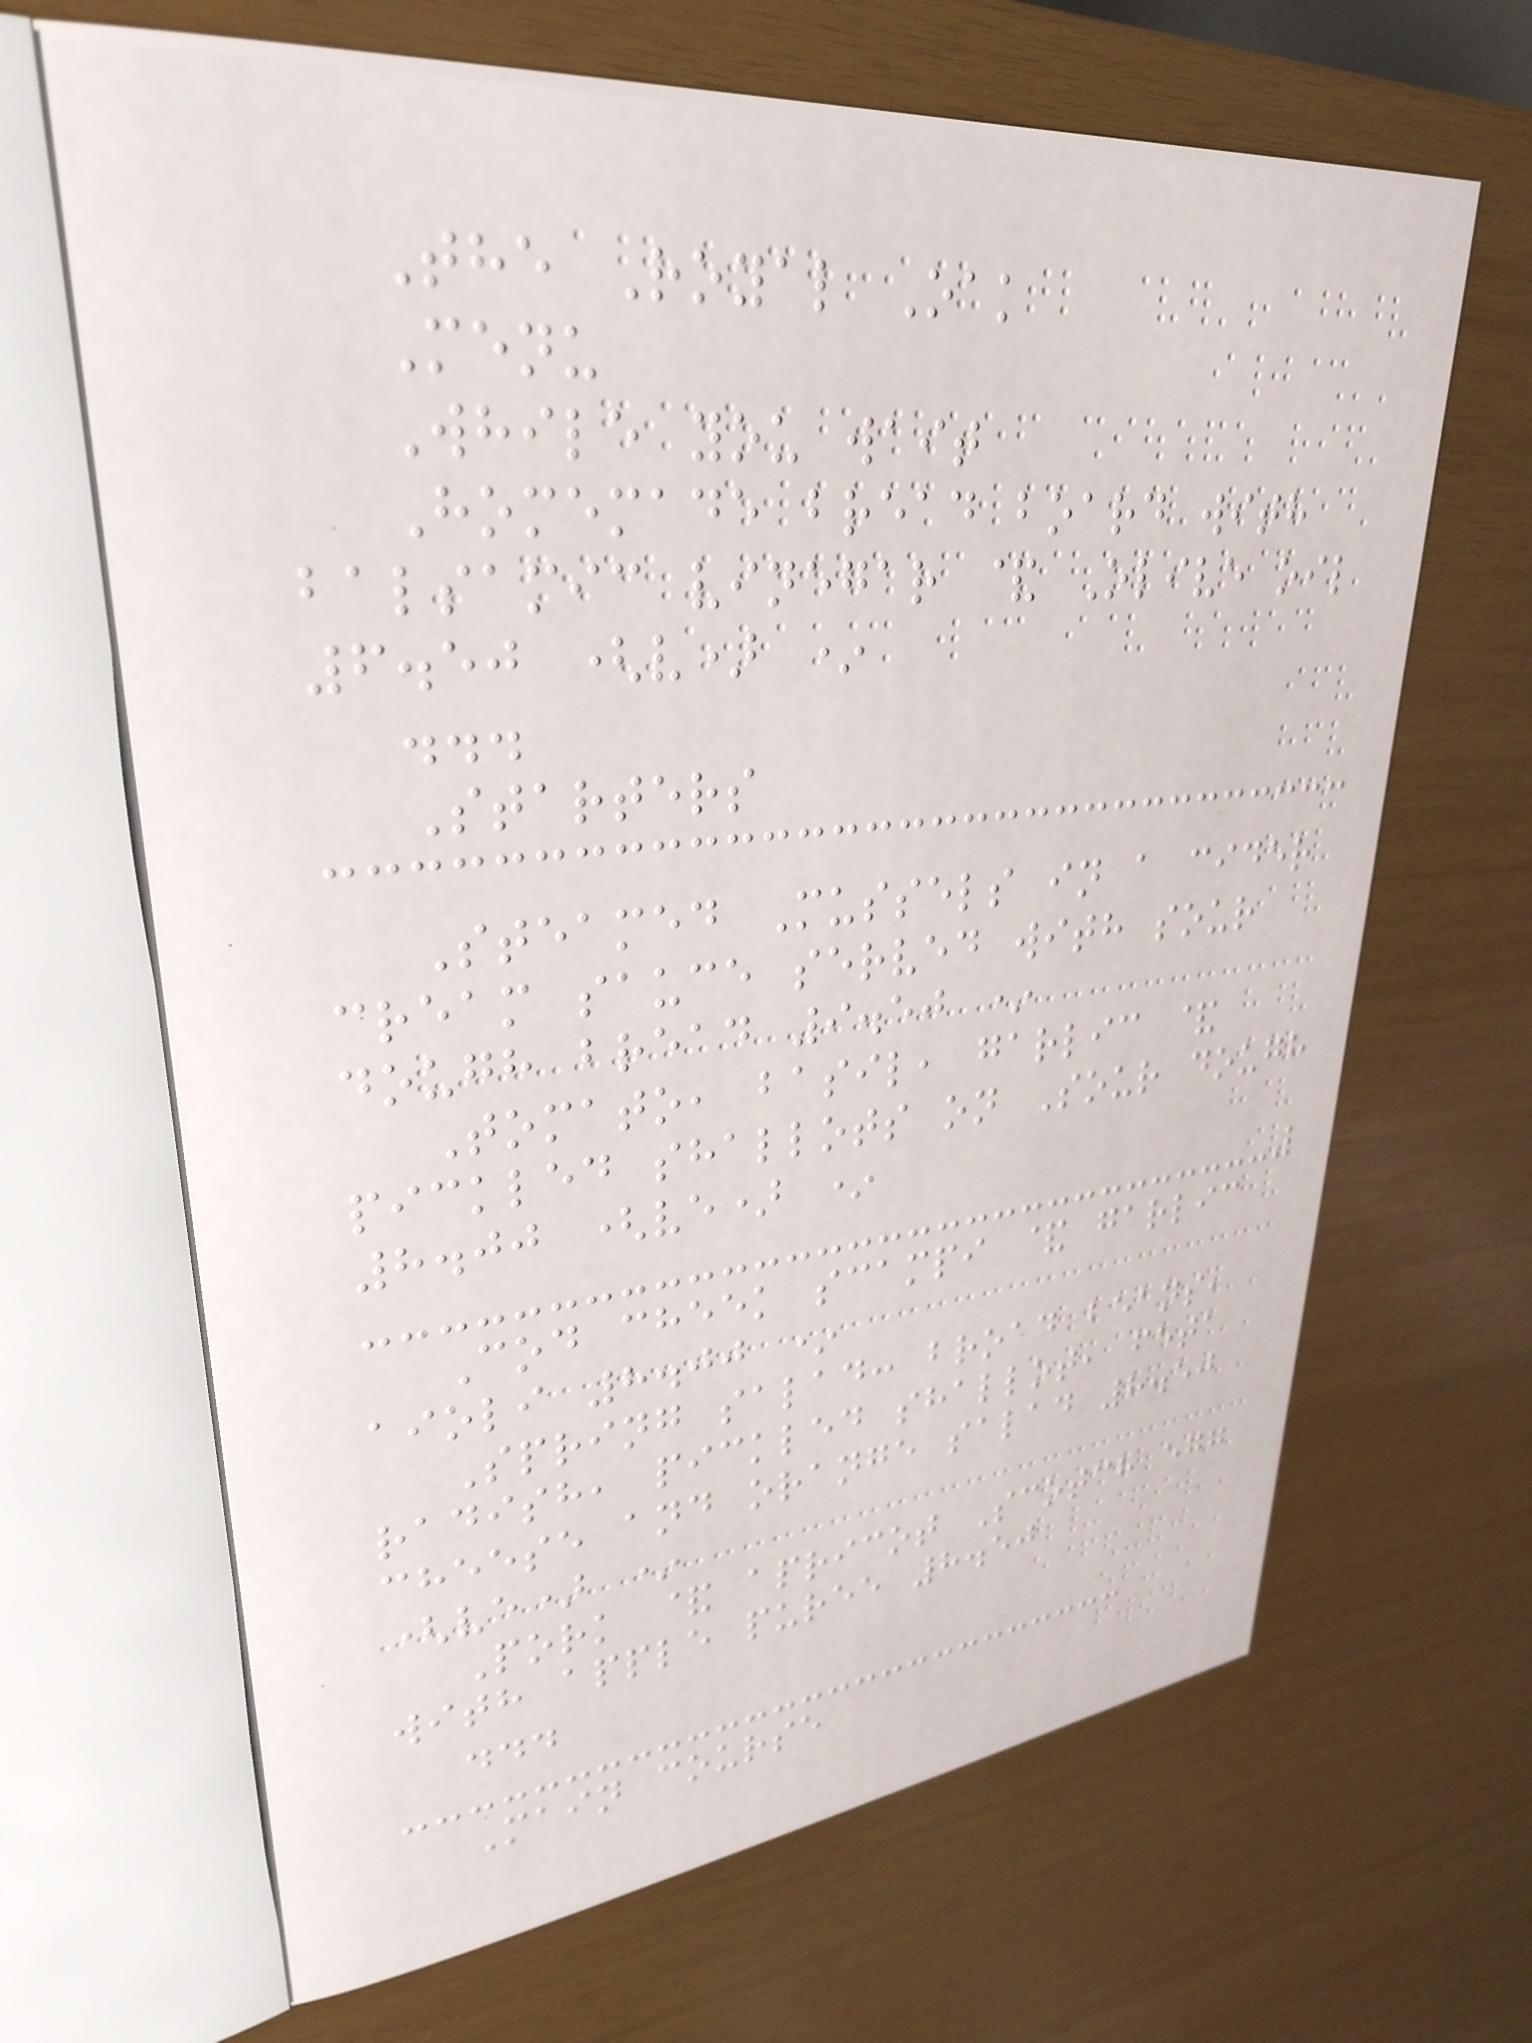The Royal Oak
Menu
While you wait
Homemade bread board with
balsamic vinegar & Olive oil
6.50 (v) *
...
Starters
Steamed Mussels in a cider
cream sauce served with sour
dough bread 9.50 *
Tomato, basil, garlic &
pickled shallots on Sour dough
8.00 (ve) *
Cod cheek scampi & garlic
aioli 8.00 *
Spring salad: broad beans,
radish, pickled shallot, feta
cheese and orange salad 8.50
(ve) *
Pork & apricot Scotch egg
with apple puree 8.50
...
Main course
